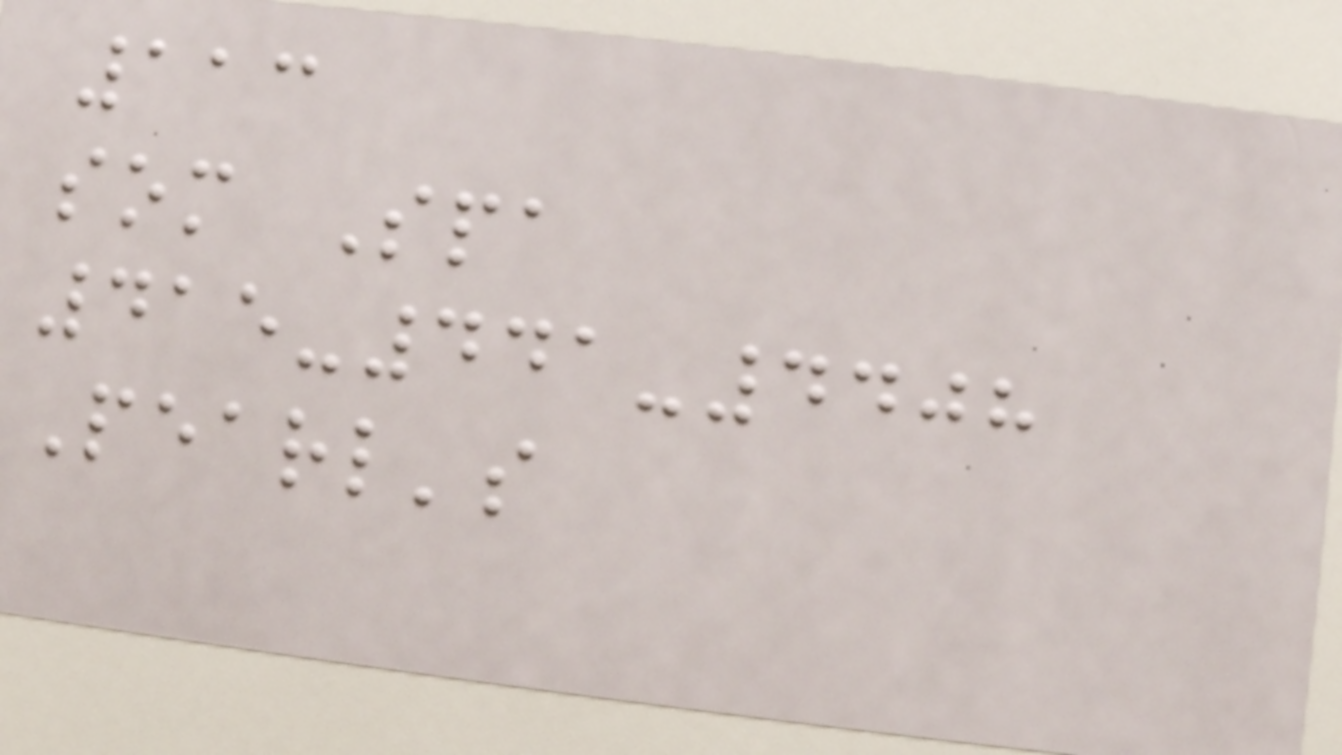113
som Spa
415-441-4408
Pearl's
